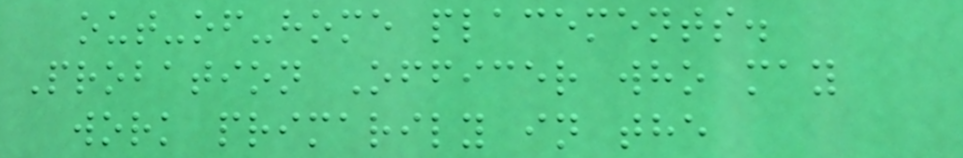out-of-home placements.
Probation Officer who may
work primarily in the
